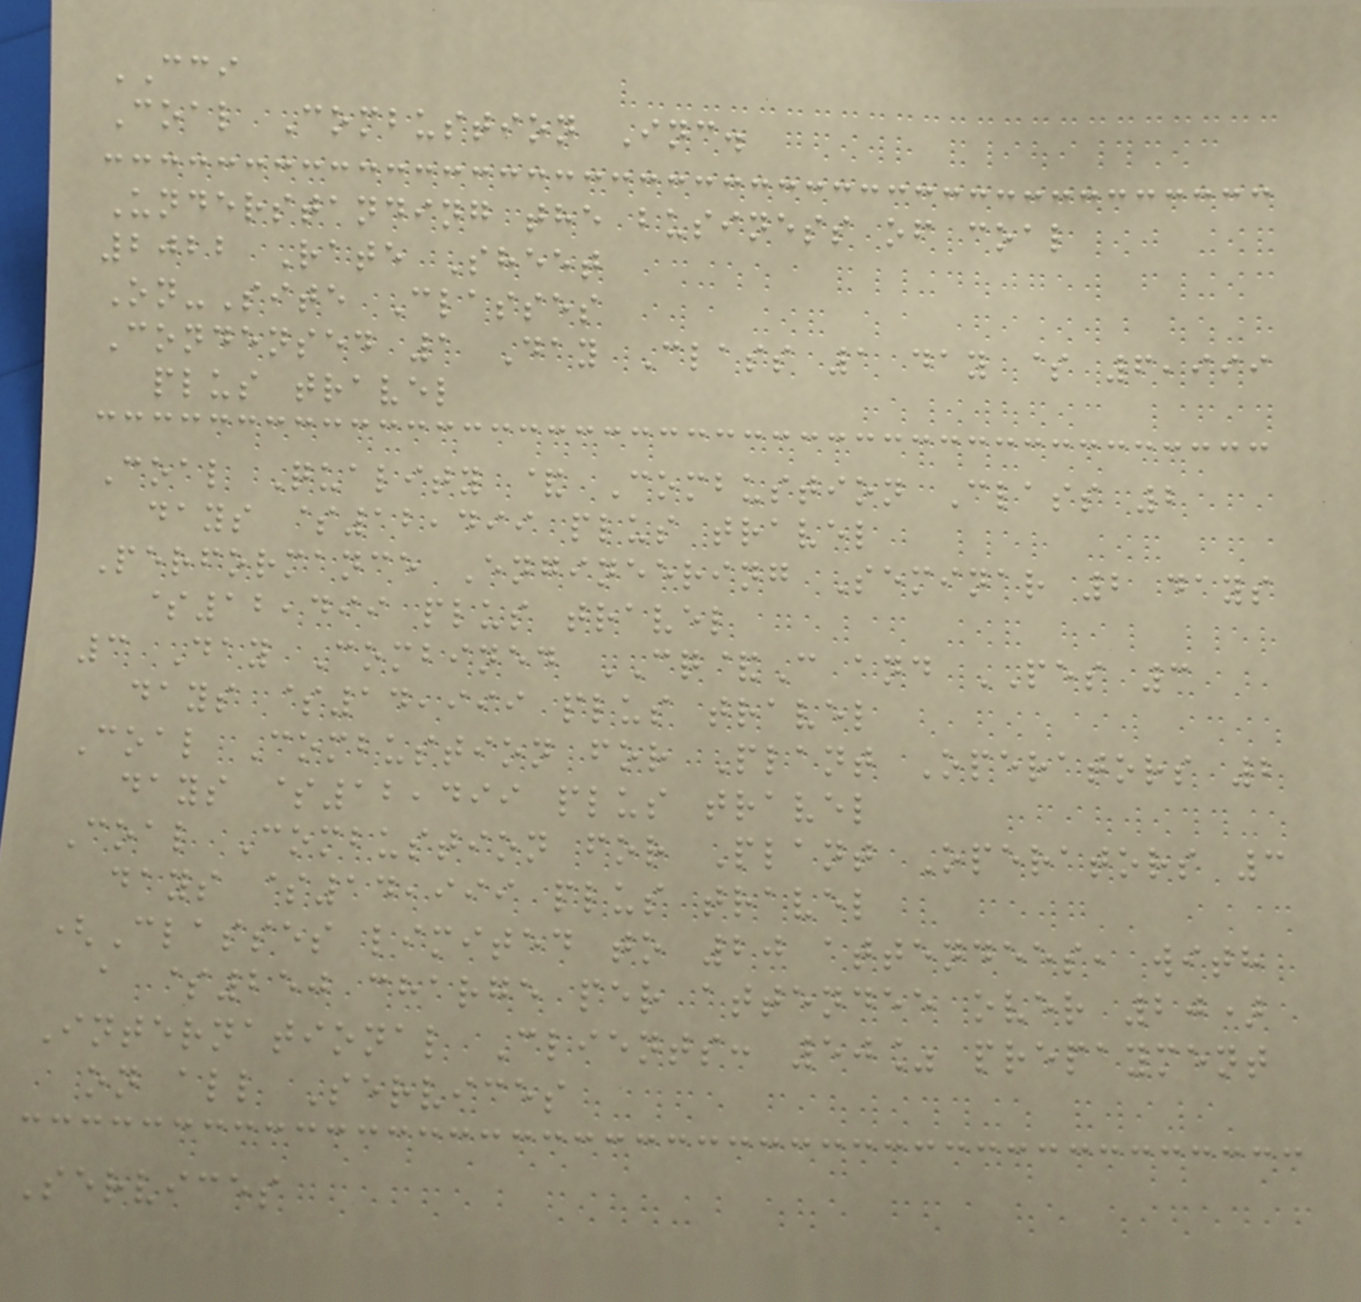CCI
Coal Combustion Inc.
Understanding the business of coal
2022 Rate Sheet
On-Site Classes
Condensed 1 Day Class 1 day $ 6,999
plus travel
Coal Quality & Combustion Class 2
days $12,499 plus travel
Performance Engineering Seminar 2 days
$12,499 plus travel
3 Day Combined CQ&C and PES 3
days $14,999 plus travel
Coal Combustion for Plant Operators 2
days $12,499 plus travel
Coal Combustion for Plant Operators 3
days $14,999 plus travel
(Classes limited to 20 attendees, with
a $250 charge per attendee over 20)
International Clients: 50% prepayment
on all Services
Services
